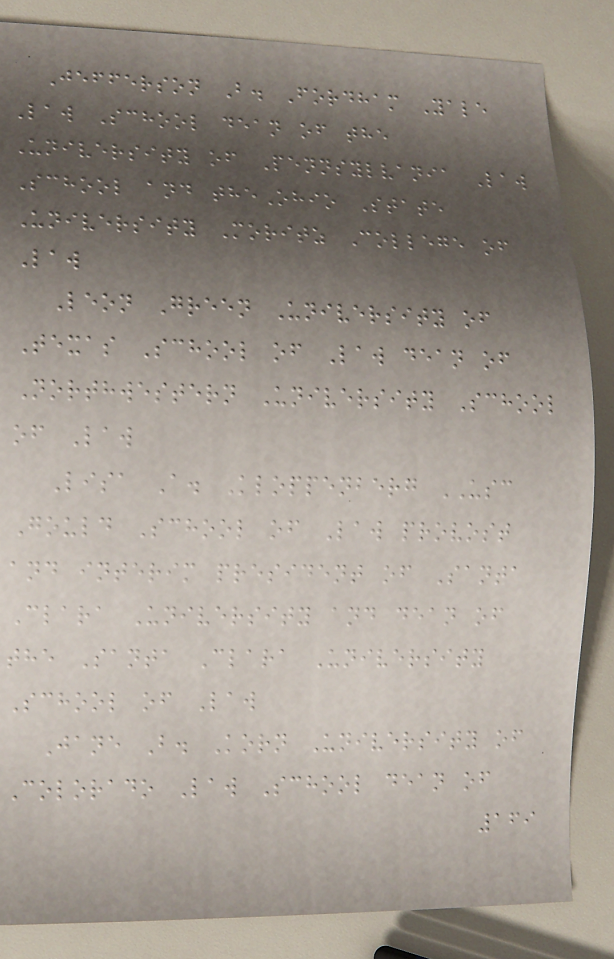Jefferson B. Fordham Yale
Law School dean of the
University of Pennsylvania Law
School and theOhio State
University Moritz College of
Law
Leon Green University of
Texas School of Law dean of
Northwestern University School
of Law
Lisa A. Kloppenberg USC
Gould School of Law provost
and interim president of Santa
Clara University and dean of
the Santa Clara University
School of Law
Jane B. Korn University of
Colorado Law School dean of
169
